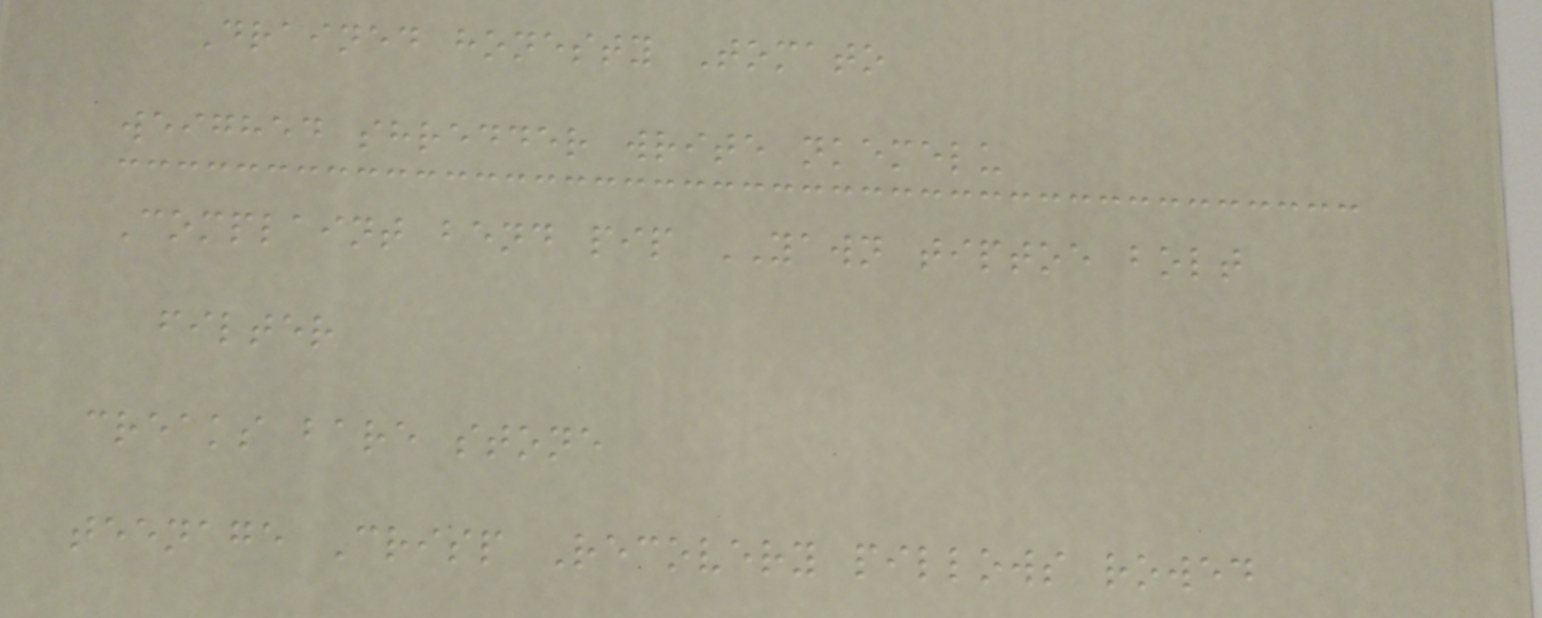Drained honesty Tomato
weighed shredder write nkemelu
Complaint bend pip YAWN tiptoe bolt
filter
creaks bare stone
teenage Crisp Recovery pillows rowed
